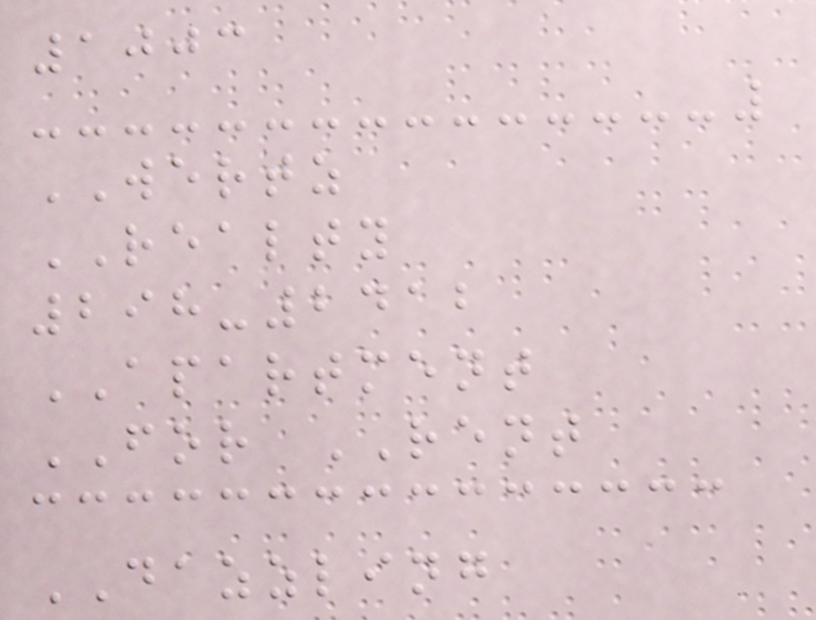1003
WERTZ
REALTY
298-2412
APARTMENT
FOR RENT
DAZZLING
